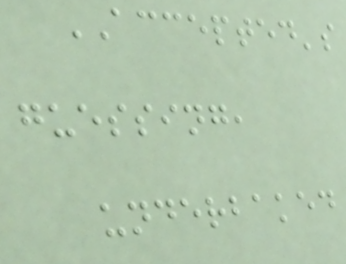ACCEPTED's
guessing,
underbaked
